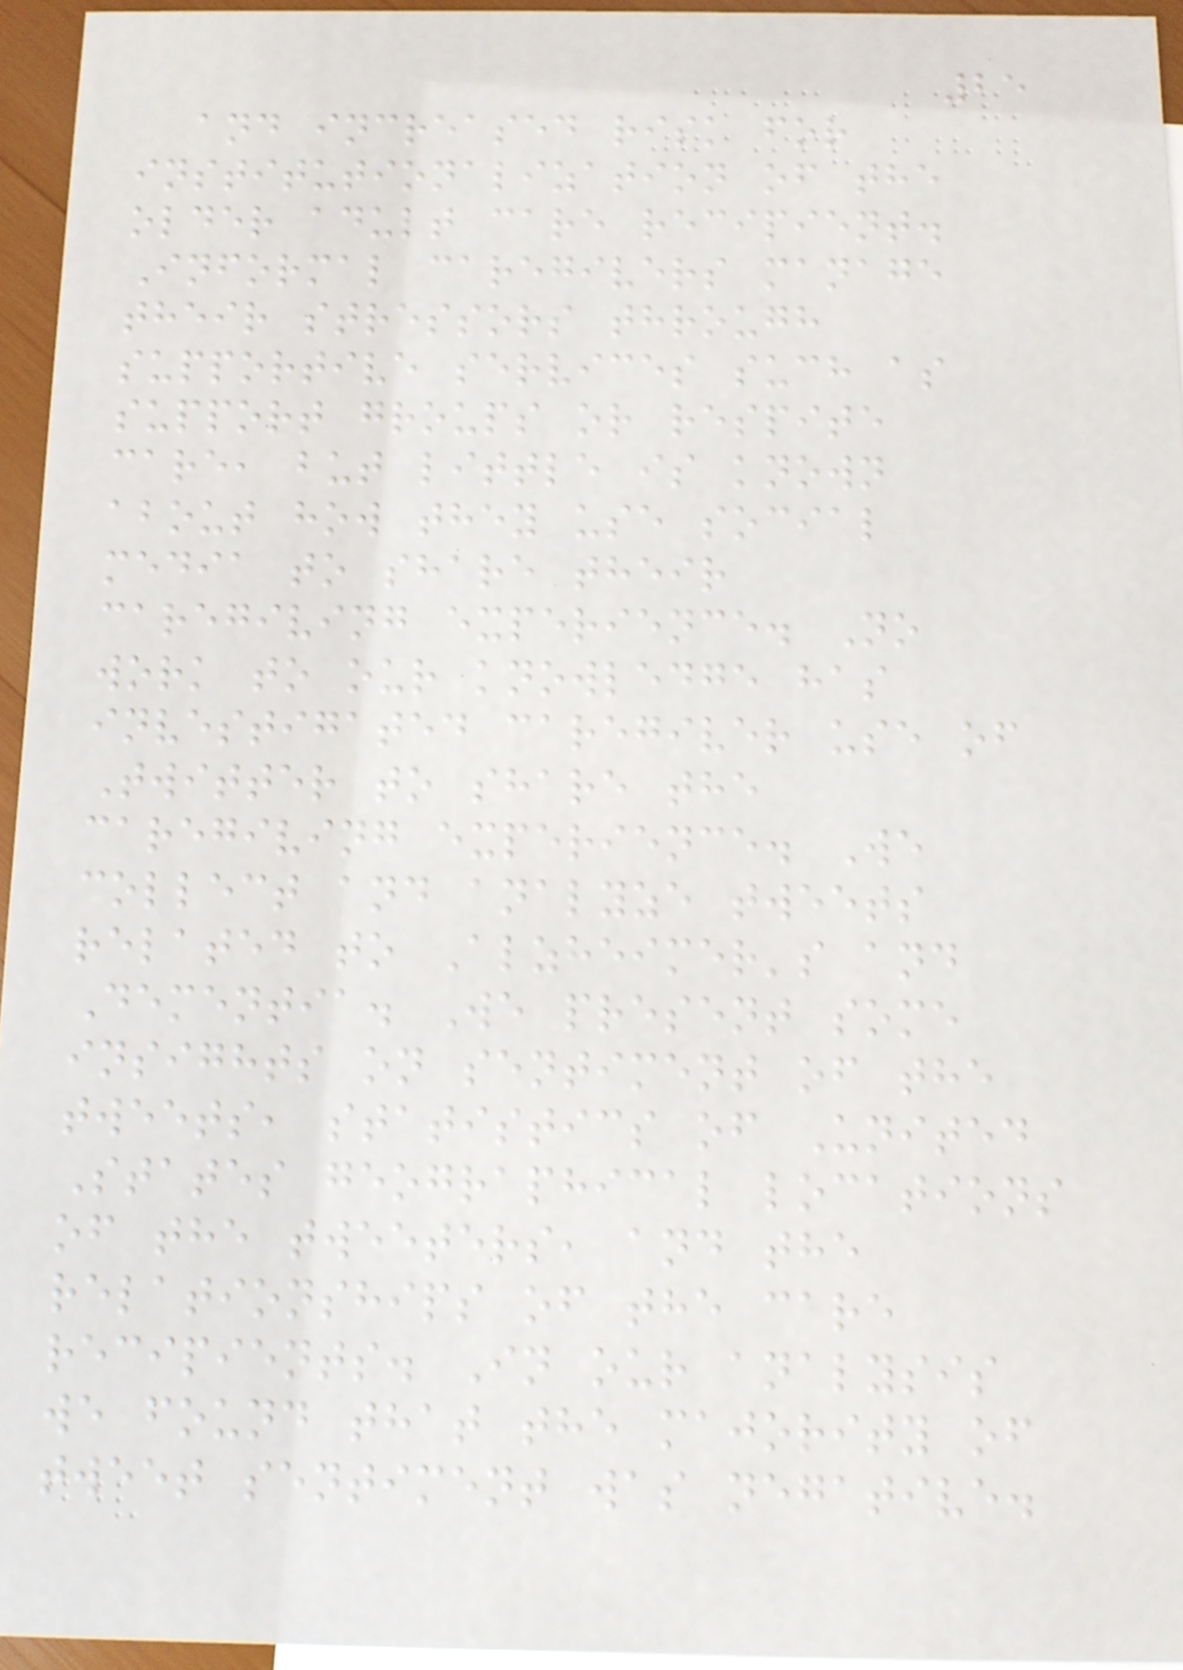25
and increased risk for
institutionalization of the
older adult care recipient.
Informal caregivers manage
their stressors through
supportive services such as
support groups or respite
care, but little is known
about how they use social
media to share their
caregiving experience. No
work to our knowledge has
investigated caregiver use of
Twitter to share the
caregiving experience. We
collect and analyze tweets
related to Alzheimer's and
Dementia. We present some
insights on sentiment of the
tweets, statistics of United
States geographical locations
of the tweeters, and the
relationships of the care
recipients. In our analysis
we found that the majority of
tweet sentiment was negative.
